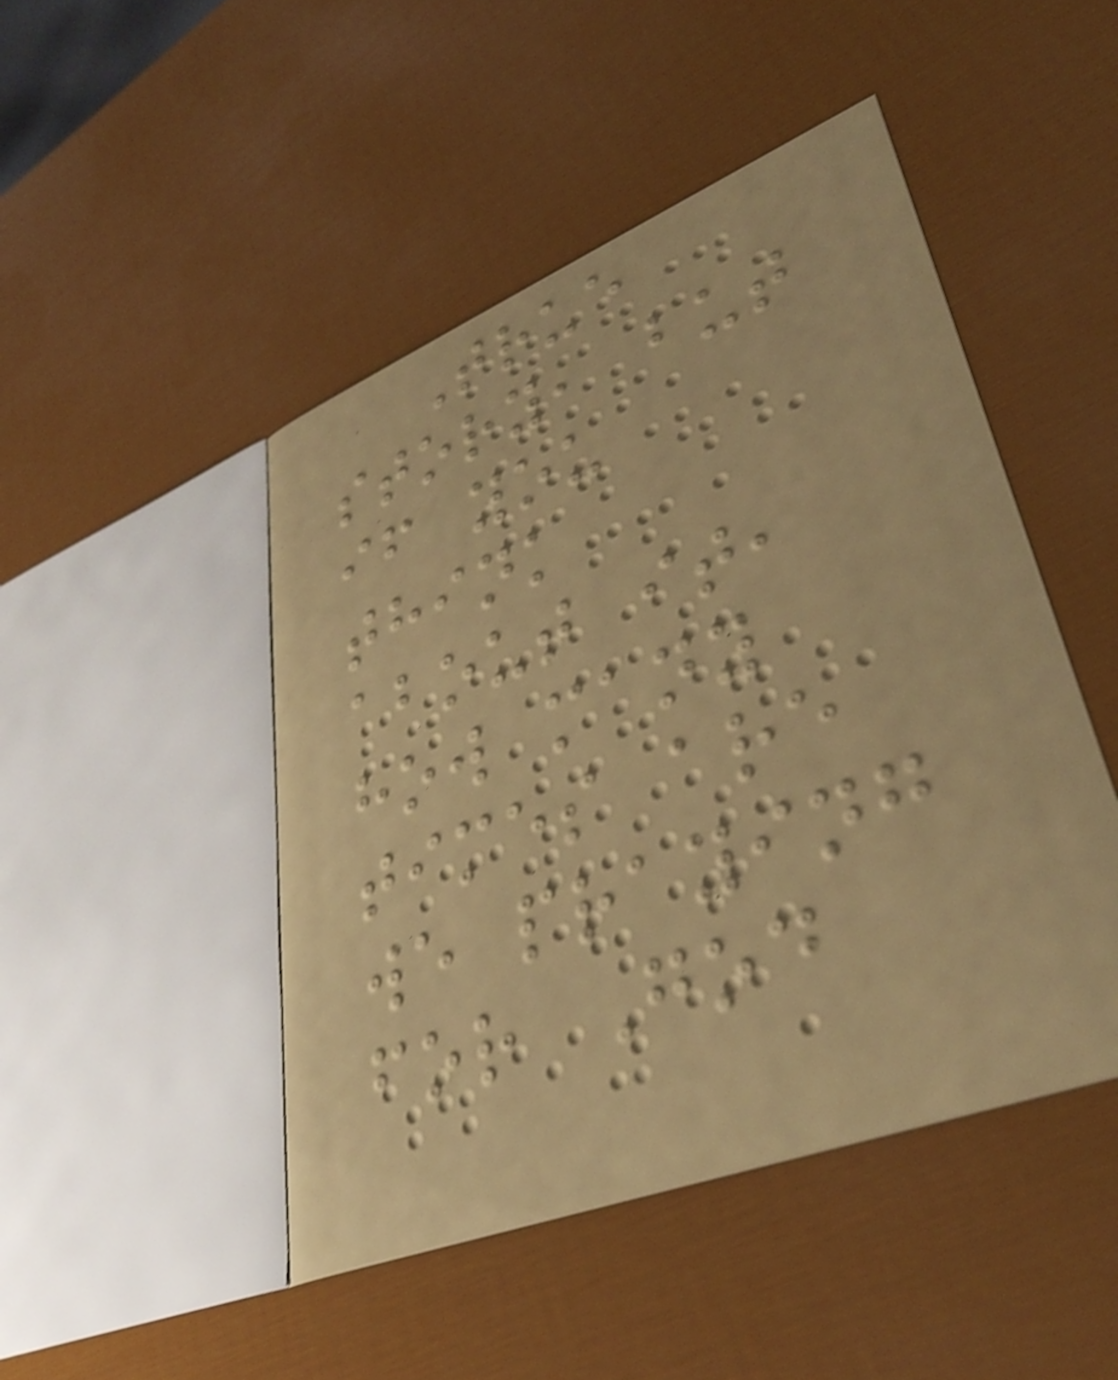True
story, but
if you
think
about it,
how many
times are
we praying
for God
